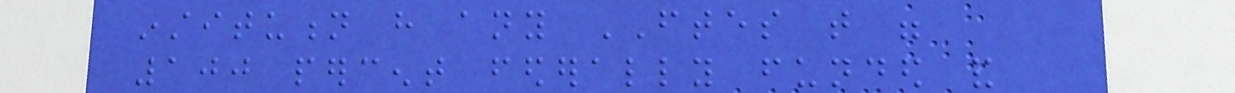institution have any FTES that were
100 percent federally funded and
